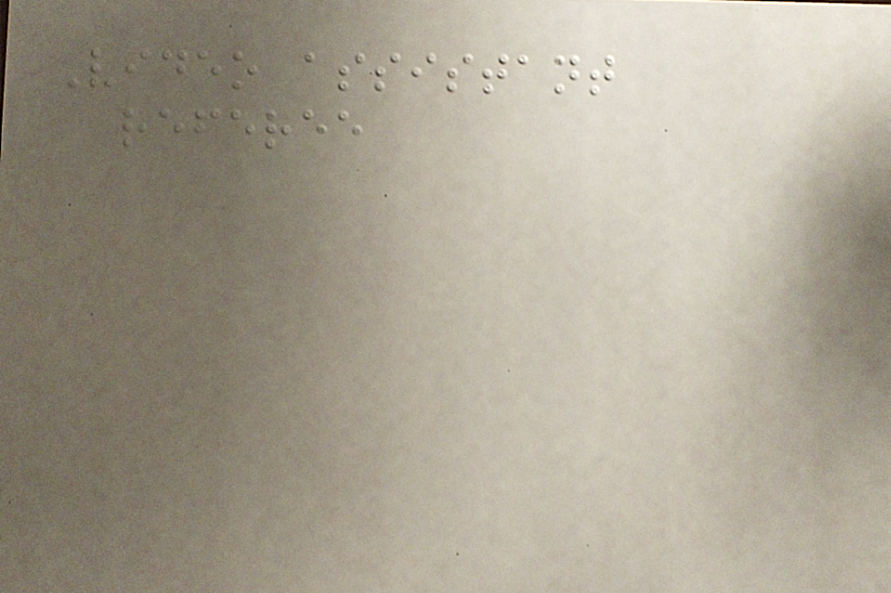Video assistant
referee
